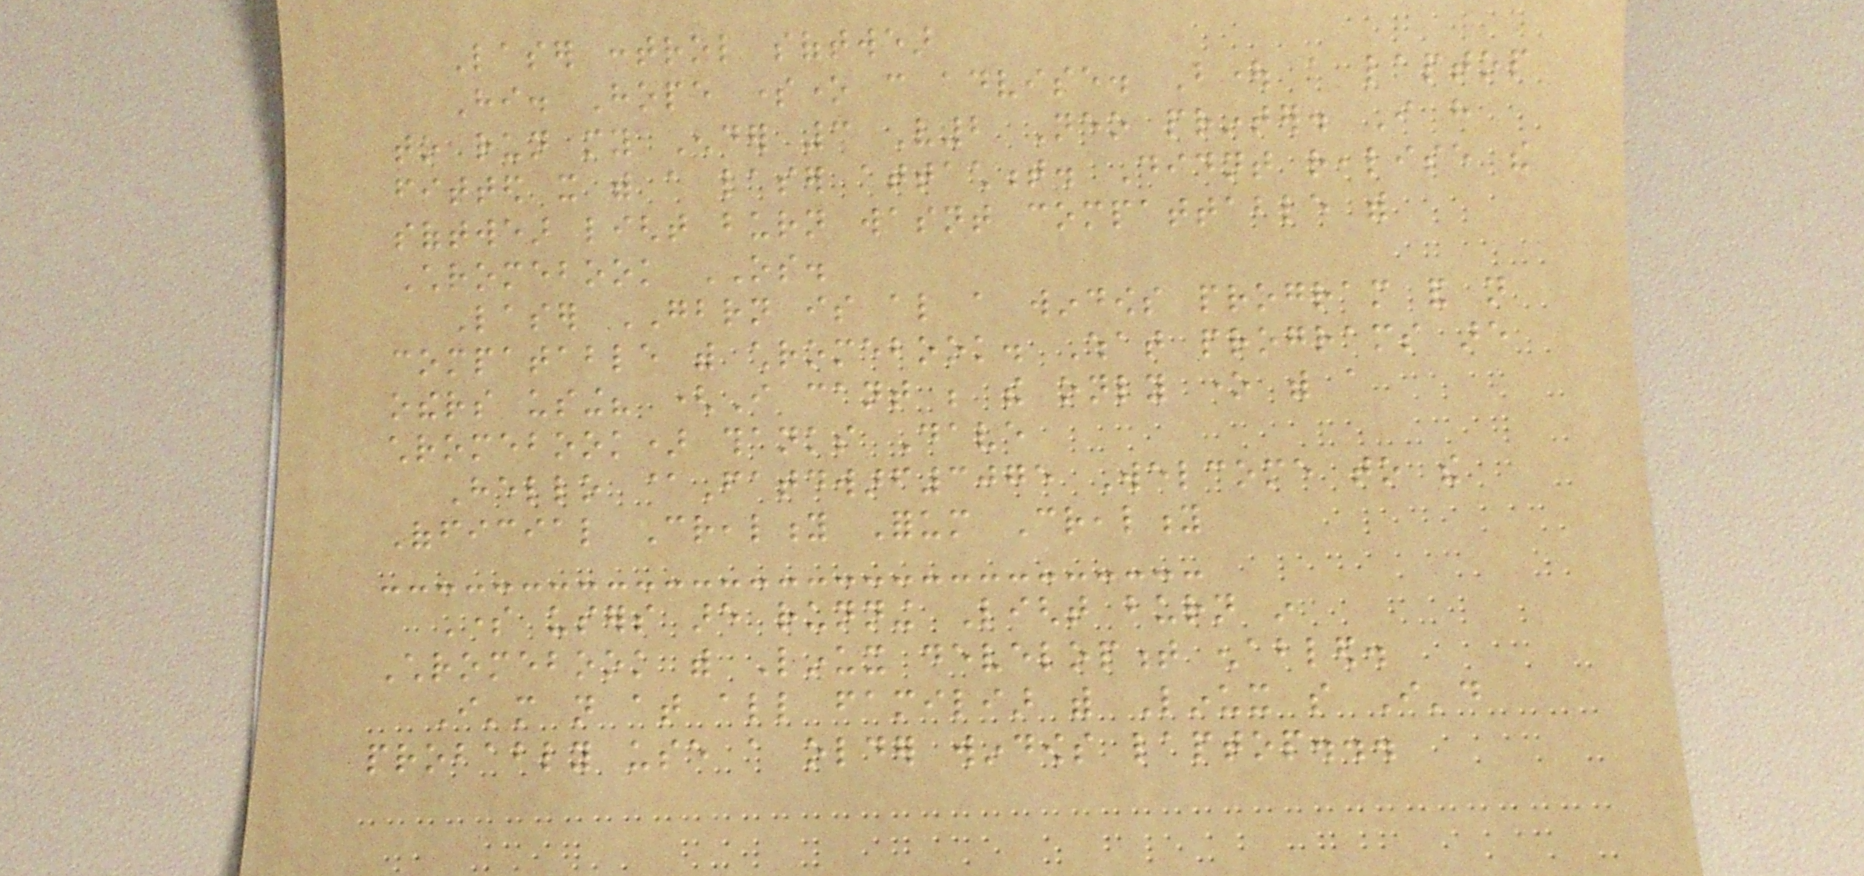Laser control softwear
Hi. Hope someone can advise. Bought a laptop
to run my Ender 3 V2 Neo printer. I have
fitted it with a laser attachment. Didnt realise the
softwear light burn wasnt compattable with
Chromebook OS.
Laser GBRN is also a windows program and not
compatable with chromebook. What programs are
others using? (I cant be the only one with a
chromebook) thanks Dave
Hello @Fatdwarf3075 Welcome to the
Official Creality Forum Creality
Some users are running Light burn in
Chromebook with Linux development enabled.
I'm not at all familiar with Linux so I'd
probably use a older windows laptop...
